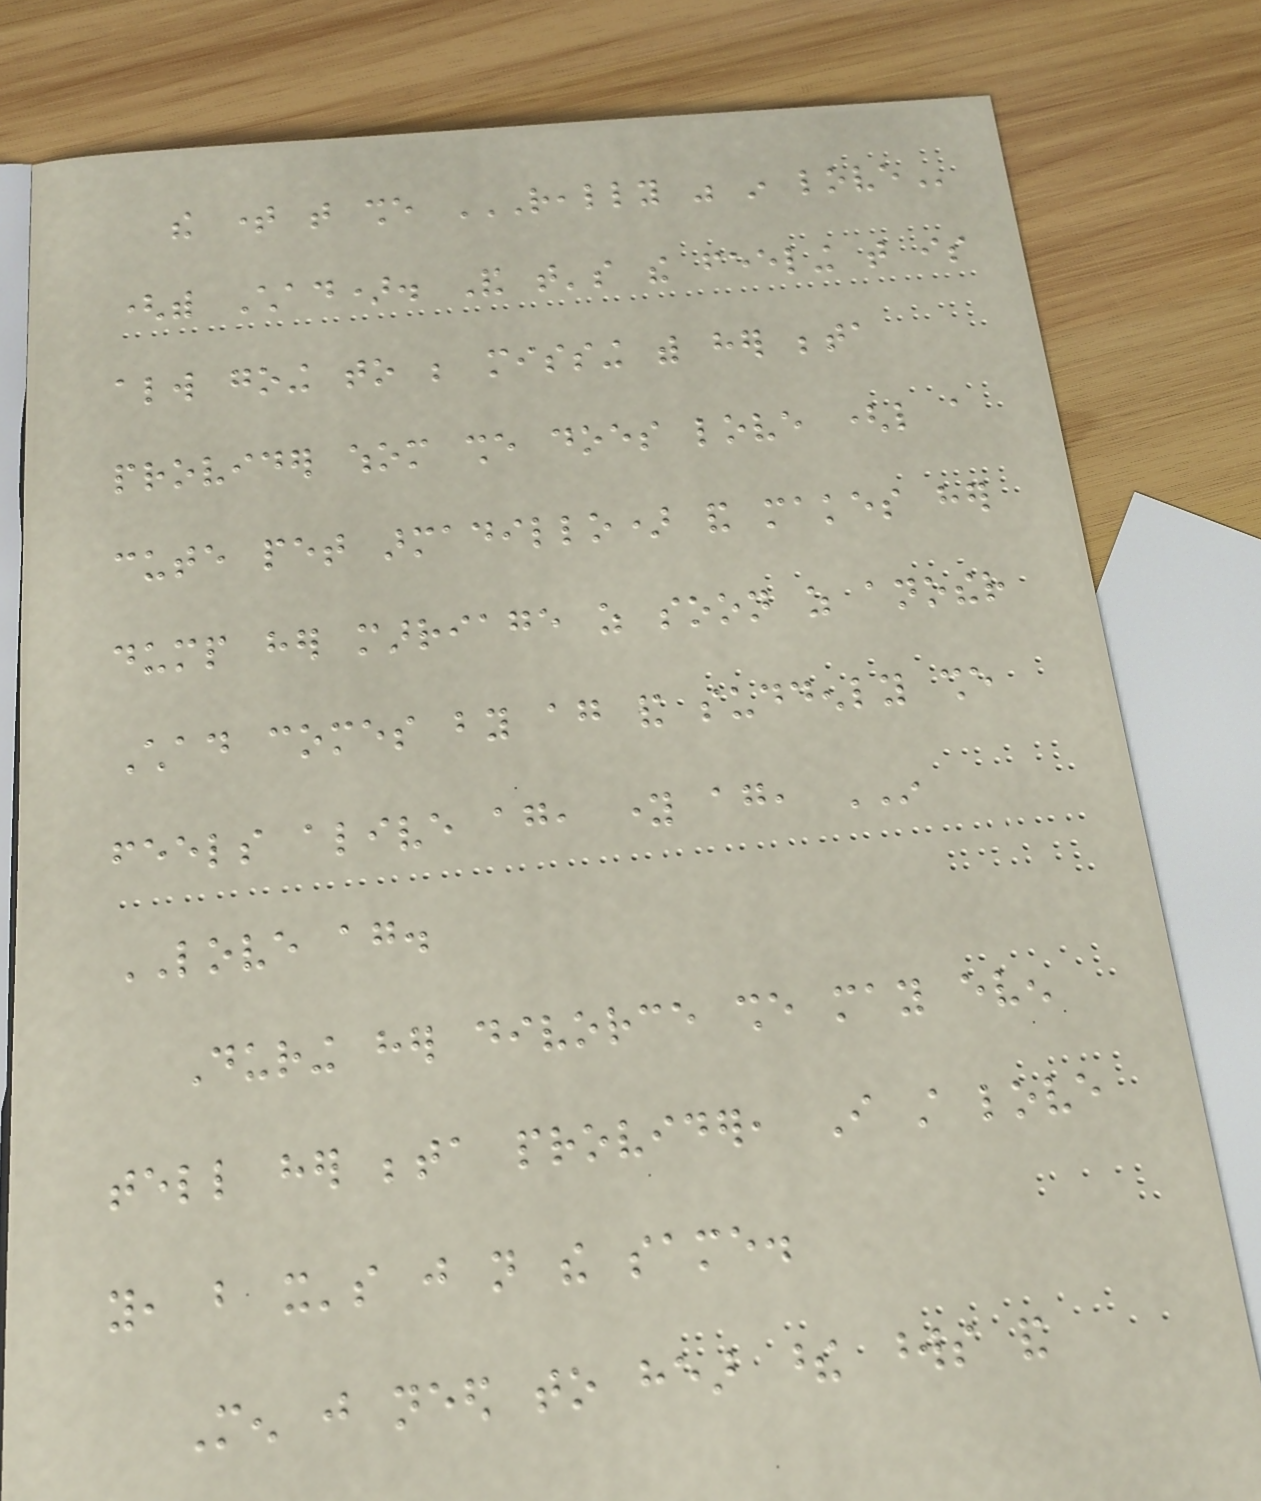the time that she REALLY WAS IN LOVE
(with Chad). And that's the feeling that is
always going to be missing with her beta
provider whom she does love (like a
cute pet armadillo) and makes her
dump her marriage as soon as another
Chad comes by again and suddenly she
feels alive again, young again, IN
LOVE again.
During her divorce she may even
tell her beta provider, I still love
you, but it's just not the same.
Men just need to hear these words and
